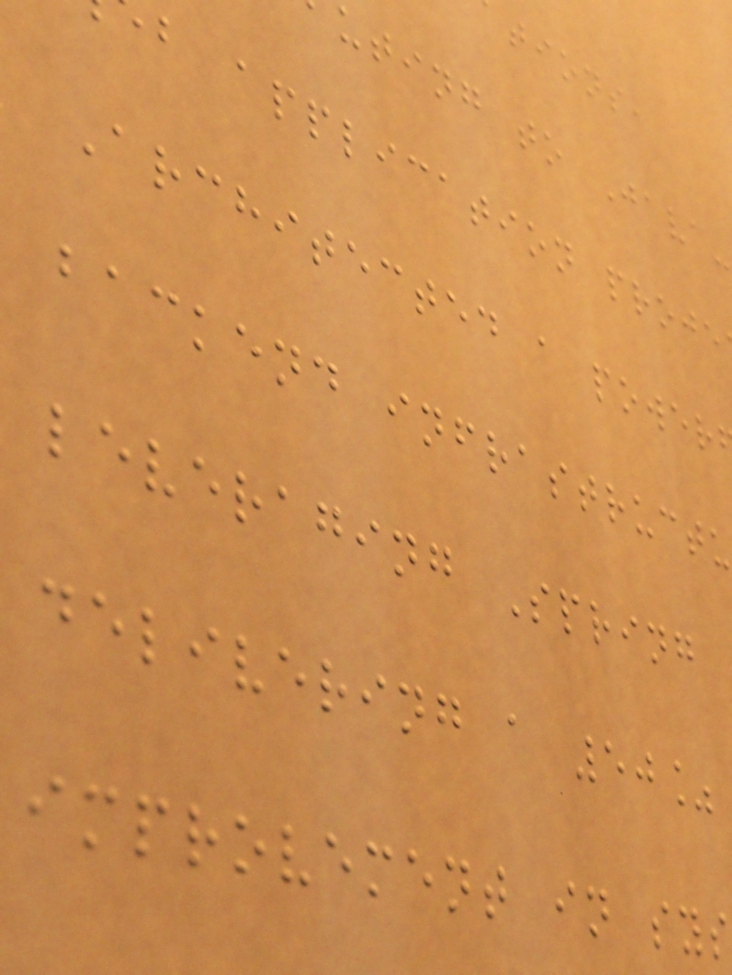tions,
uting to Java-
b application proje
Architected a power
backend infrastructu
leveraging Spring
delivering a 50%
improvement in sys
